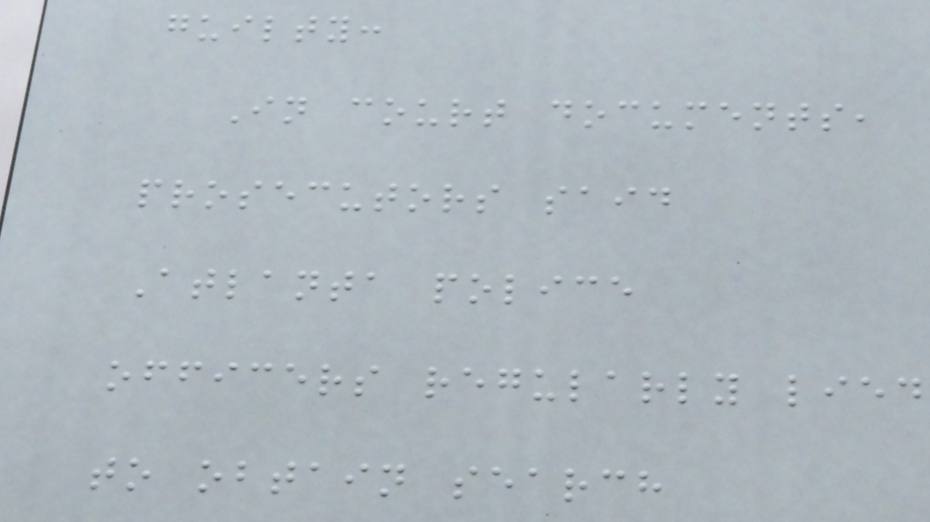guilty:
In court documents,
prosecutors said
Atlanta police
officers regularly lied
to obtain search
